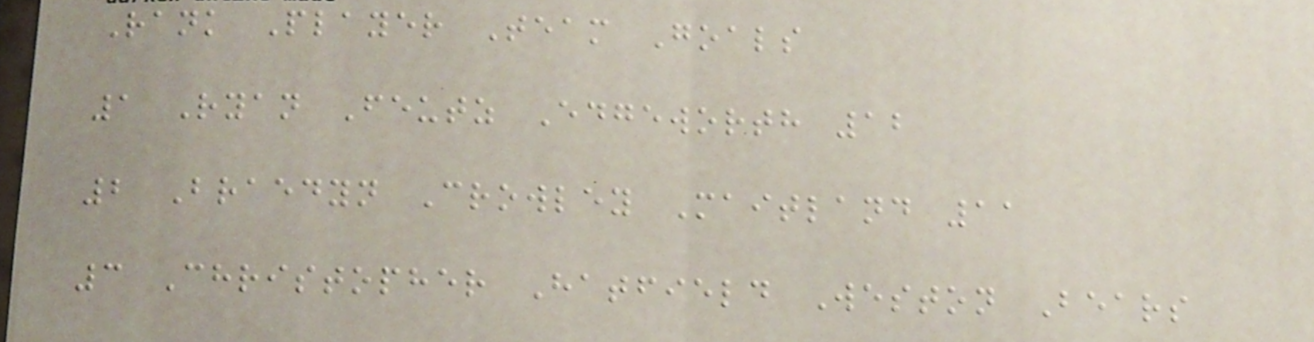Rank Player Team Goals
1 Ryan Feutz Edgeworth 12
2 Braedyn Crowley Maitland 11
3 Christopher Hatfield Weston Bears
